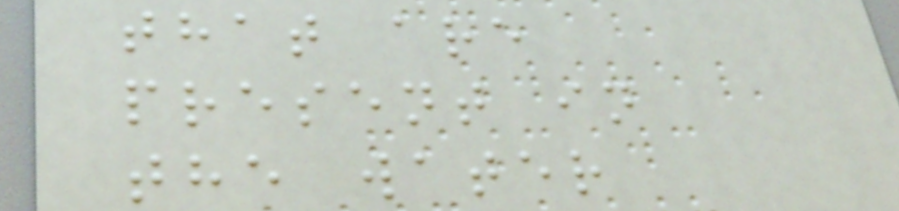that are
present in
the water
